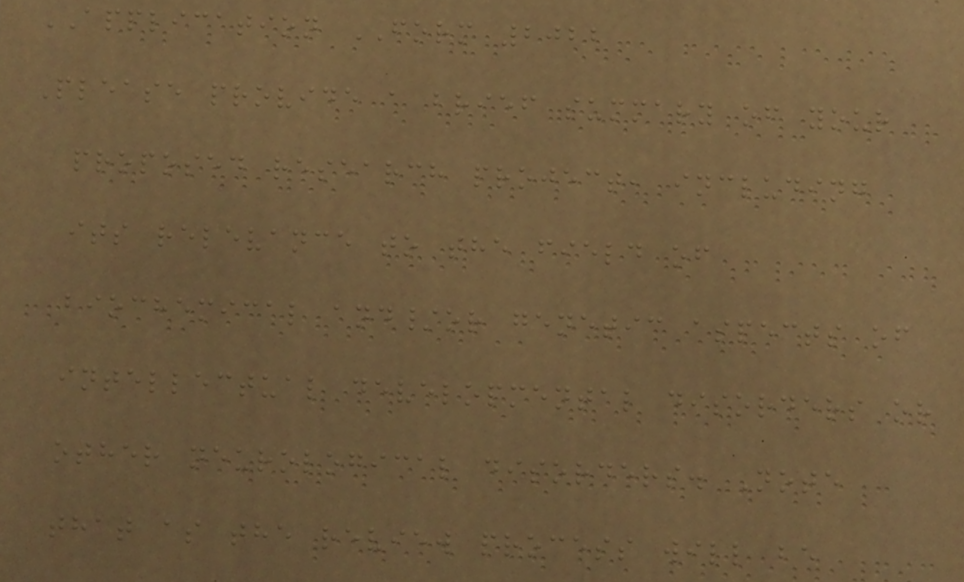APPLICATION FORM 2022
Please provide a brief summary of your
proposed research project, including
its relevance to the field of
biochemical and/or genetic aspects of
intellectual developmental disorders or
other neurological disorders. Note
that as the review process will be
